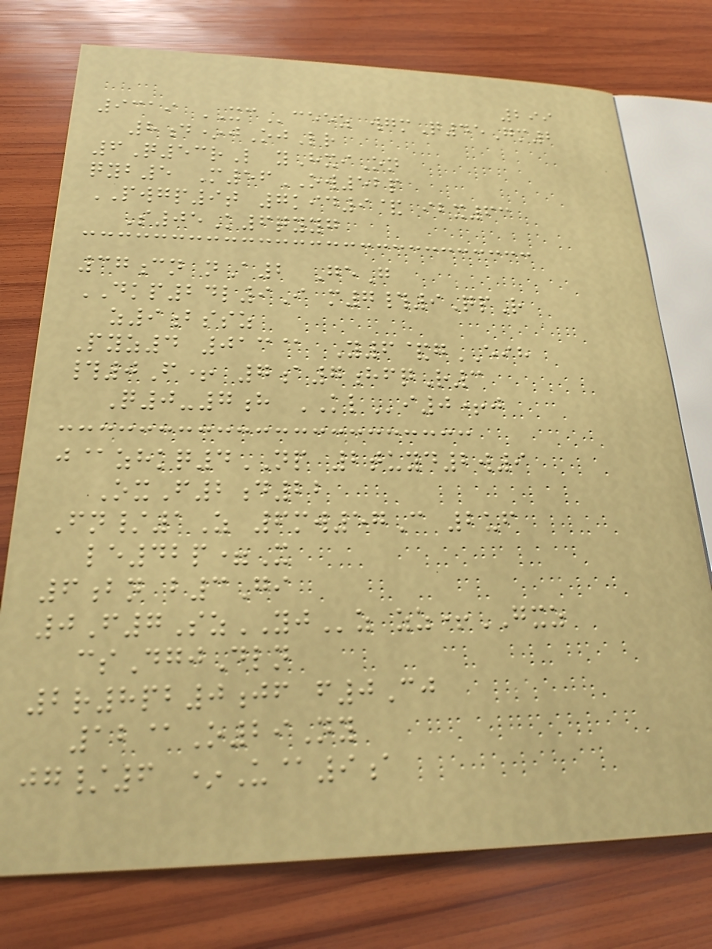299
9319 XCceez wgmQ45Gm2
8d*jOjLr
6Q53rL yHxiOn
qyb5 M56OW52p
PWGP9t 7kid9& ibx63
S05K6qyyg
37cn nA2 GeG
DKP24l9I m7#9QpR
z9bssz
Pyz4 013@ Y6&gEIH
#0F+ 7a7hfqR3
Q0-7h KLi0+j
j@zhkq4NP 2tuyd2w9
OxF2d22
Fn/1Z 6mw57C 2uf
le42p=X
6bn b3Gi
0F7SzYJz zz+GXZ
csDgjDln
2r8pb0jf f0Cj
12@O29Ny
jg/6 *U@9a
